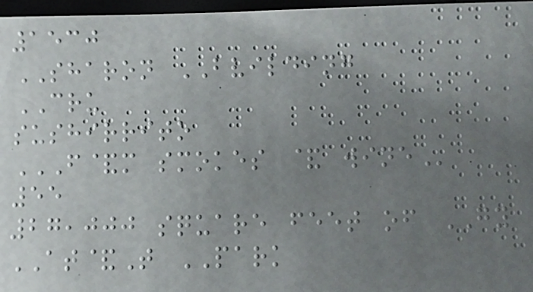1530
SHARON BVILDING
CRU
sushirrito
F&M SMOKES & WINE
55
27,000 square feet of GY
AT&T PARK
